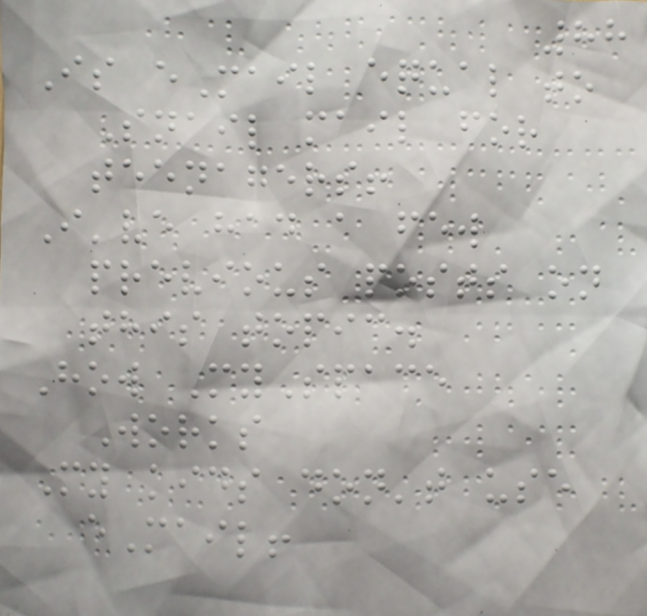88
Is eMail equal to
Snail mail for
teenagers!
I've had a few
previous posts on
this topic.
How MySpace
Works
My kids don't use
eMail!
